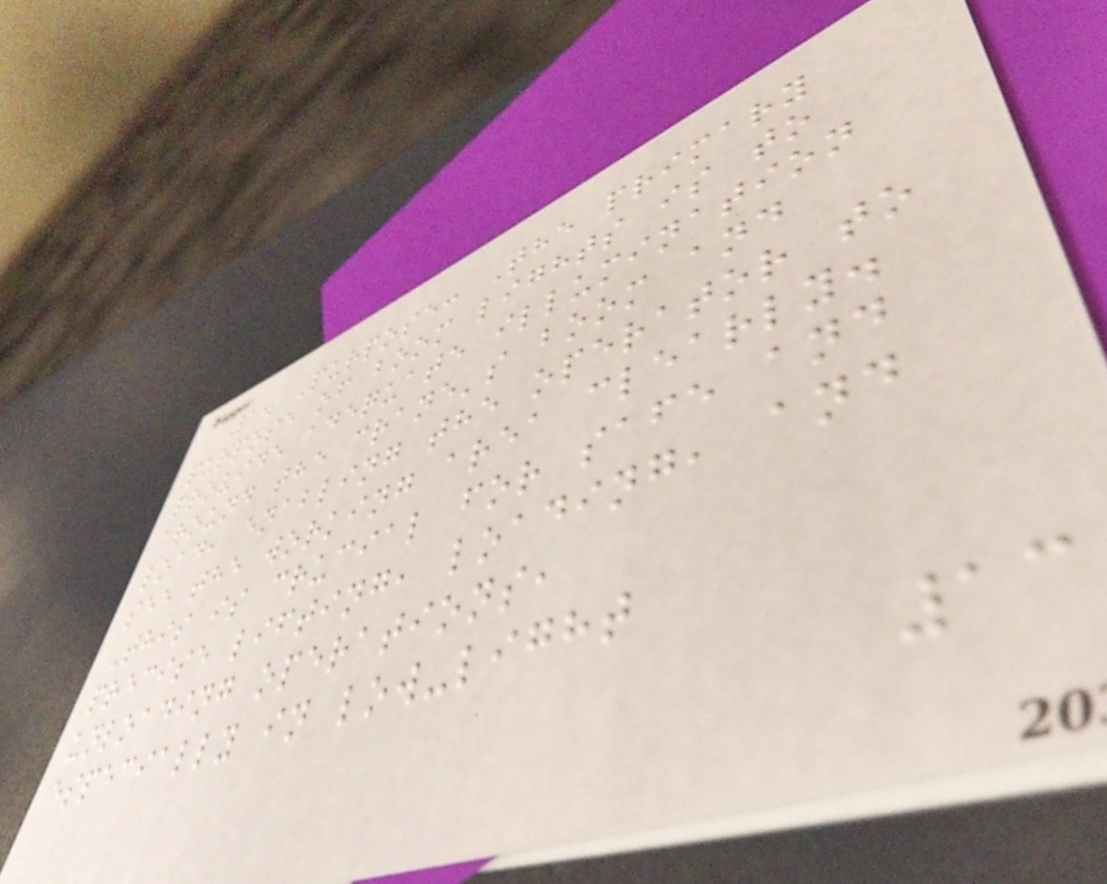1. Purpose: The primary
purpose of boom lights is to
provide adequate illumination
around the crane's boom and
load, enabling the operator to
see the working area clearly.
This is crucial for safe and
precise lifting, loading, and
unloading operations,
especially in low-light
13
